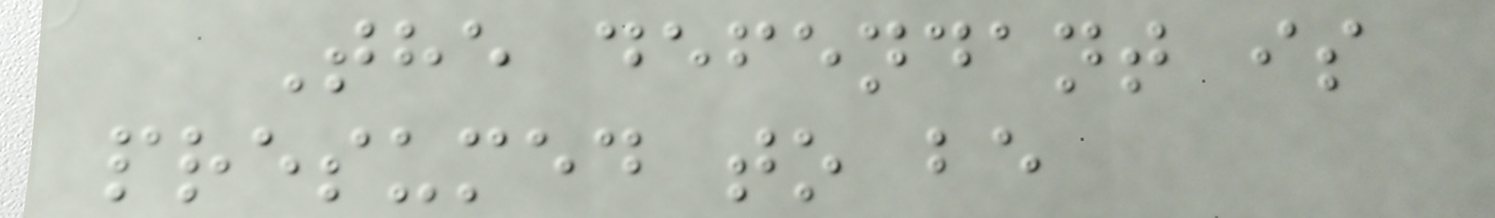The defendant is
presumed to be
